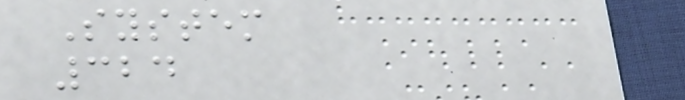System
324
